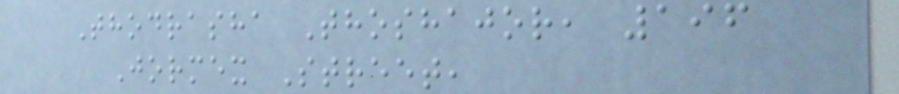Thodrasha Thoshajor, 196
Jormex Street,
